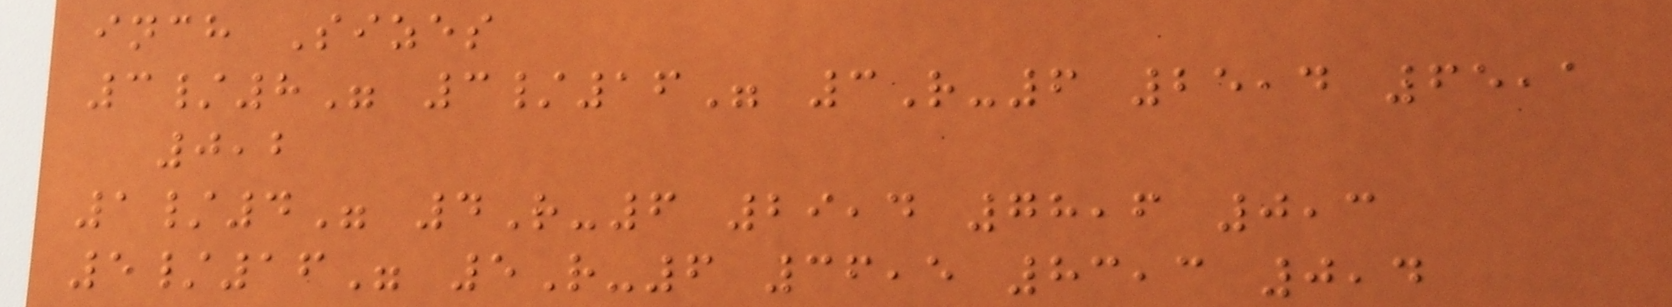inch Sizes
3/8" 3/16" 3R-6 25,4 65,1
0,2
1/4" 4R-6 29,4 78,6 0,3
5/16" 5R-6 36,5 83,3 0,4
